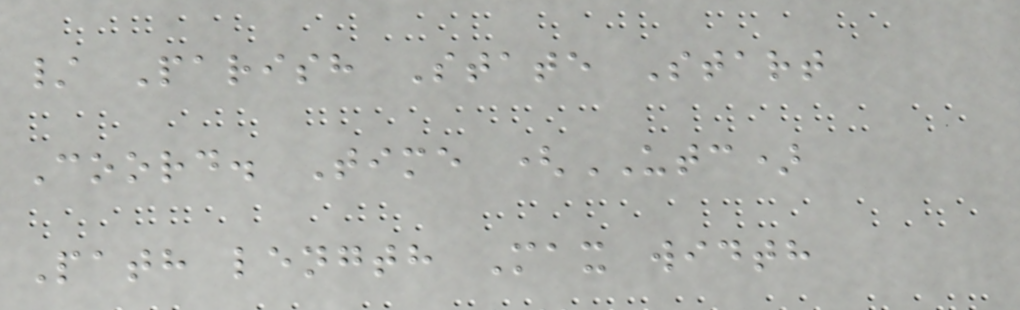/ Parish State Start
Coord. Time (UTC)
Path length Max width
